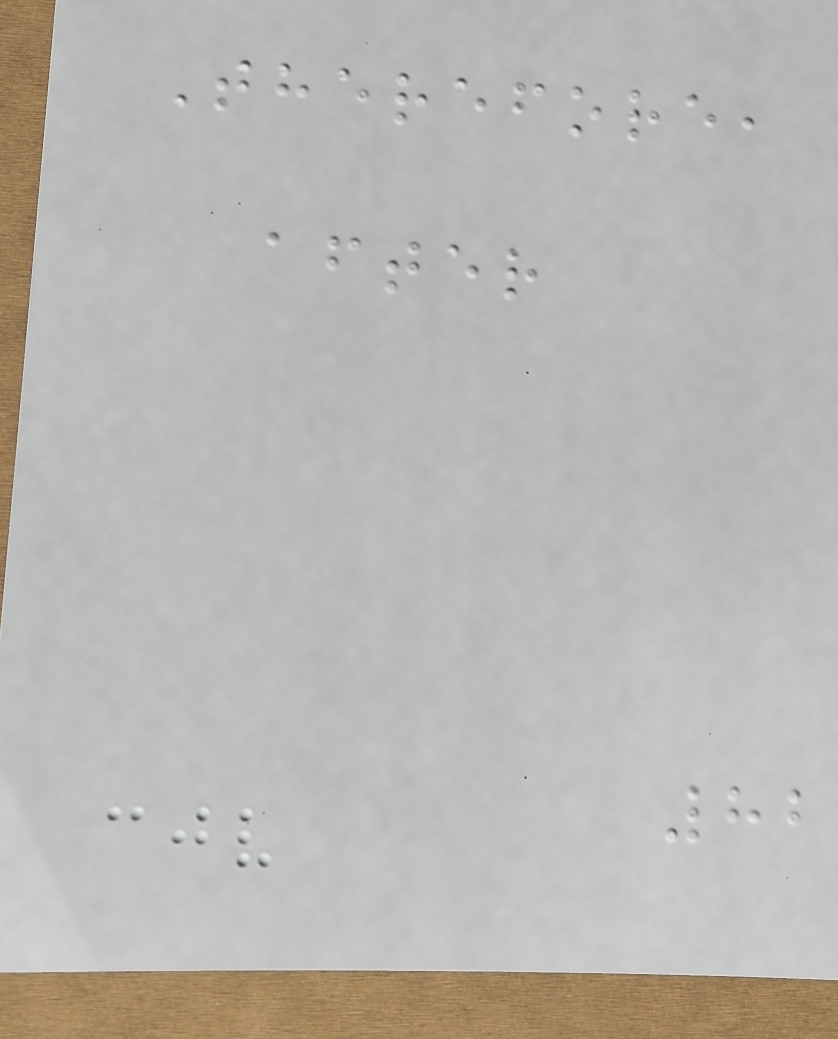Therefore,
after
82
